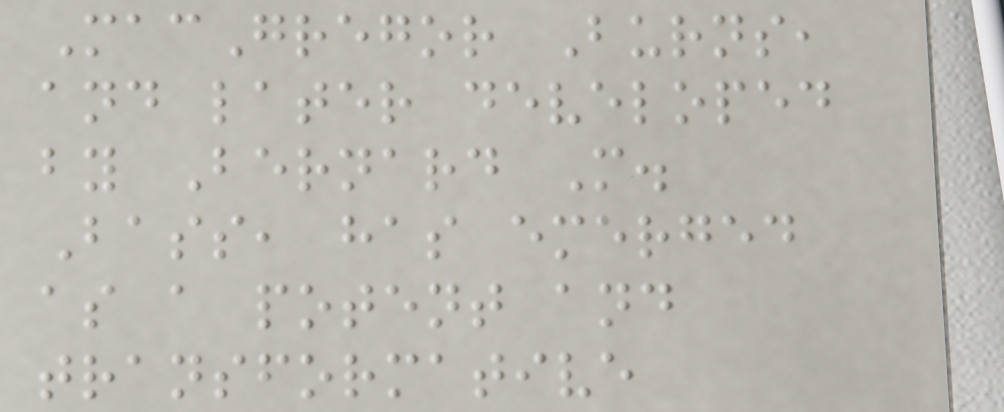MacGregor Burns,
and later developed
by Bernard M.
Bass, has emerged
as a potent and
transformative
